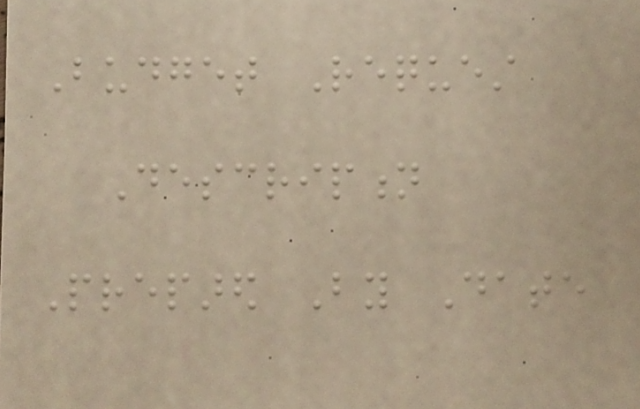Budget Request
Description
Prepared By Date
